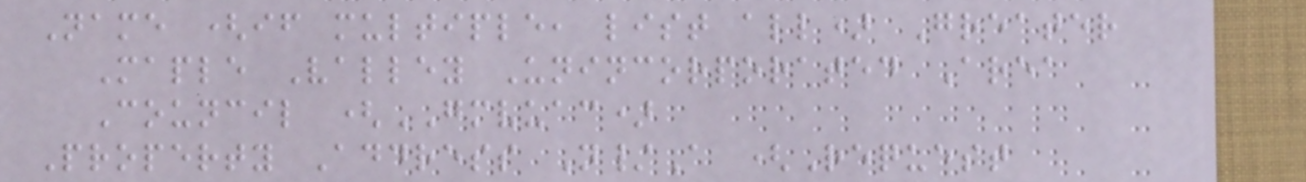Name (if multiple, list all) Greater
Maple Valley Unincorporated Area
Council (GMVUAC)
Property Address N/A (Request
